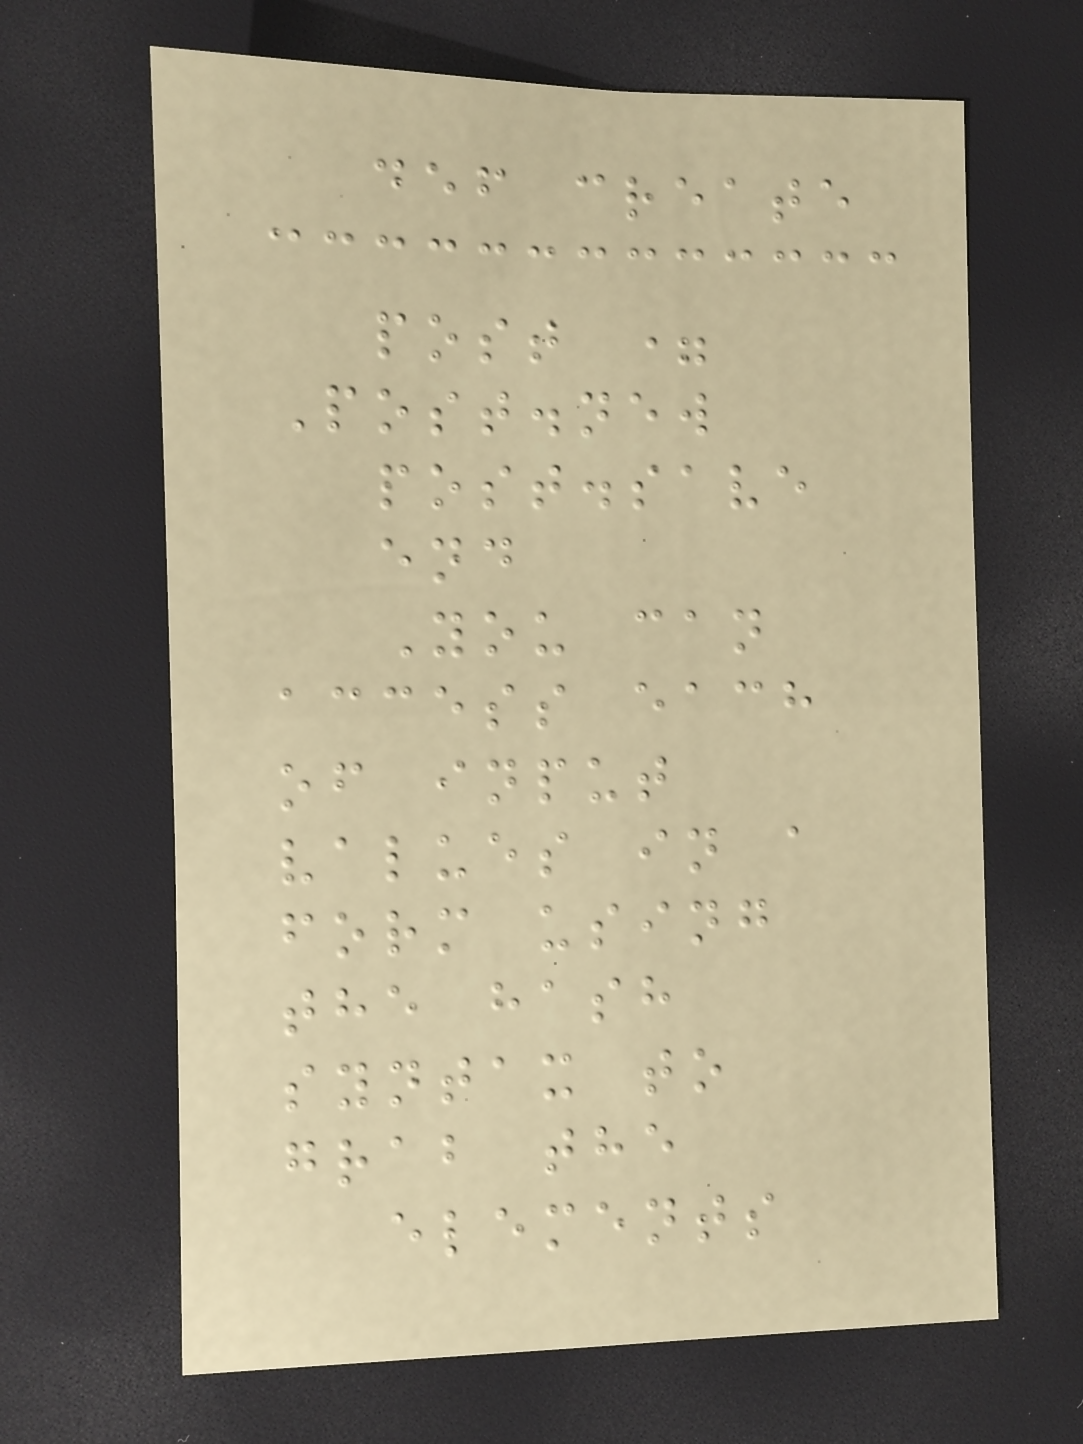def create
post =
Post.new
post.save
end
You can
access each
of input
values in a
form using
the hash
syntax to
grab the
elements
